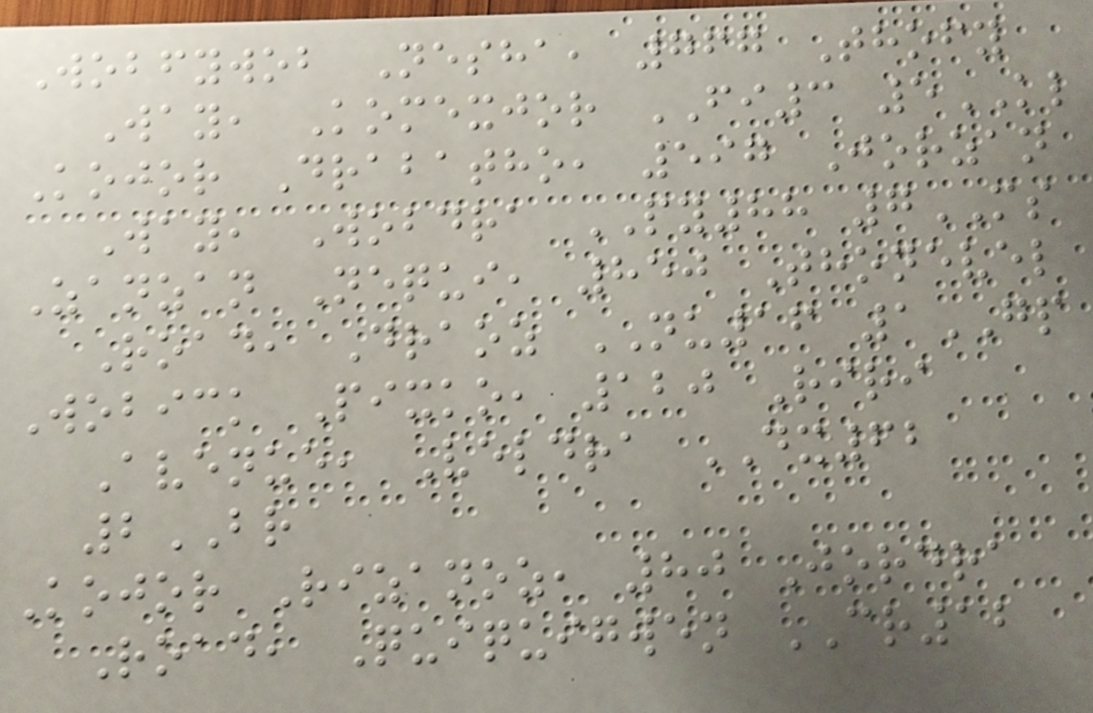Wobfywob Nesha, 767 Thofy
Way, Komexjor FI3 5KL
Kojor Drabatho, 597 Jorzan
Way, Wobdra PY88 7MS
Zanzan Nequi, 850 Thonevel
Road, Draoz NU16 1GP
Wobick Pixko, 120 Riri
Avenue, Veldra DX62
2BR
Kojor Rizanoz, 80 Jordra
Road, Quiquigwen CR12
